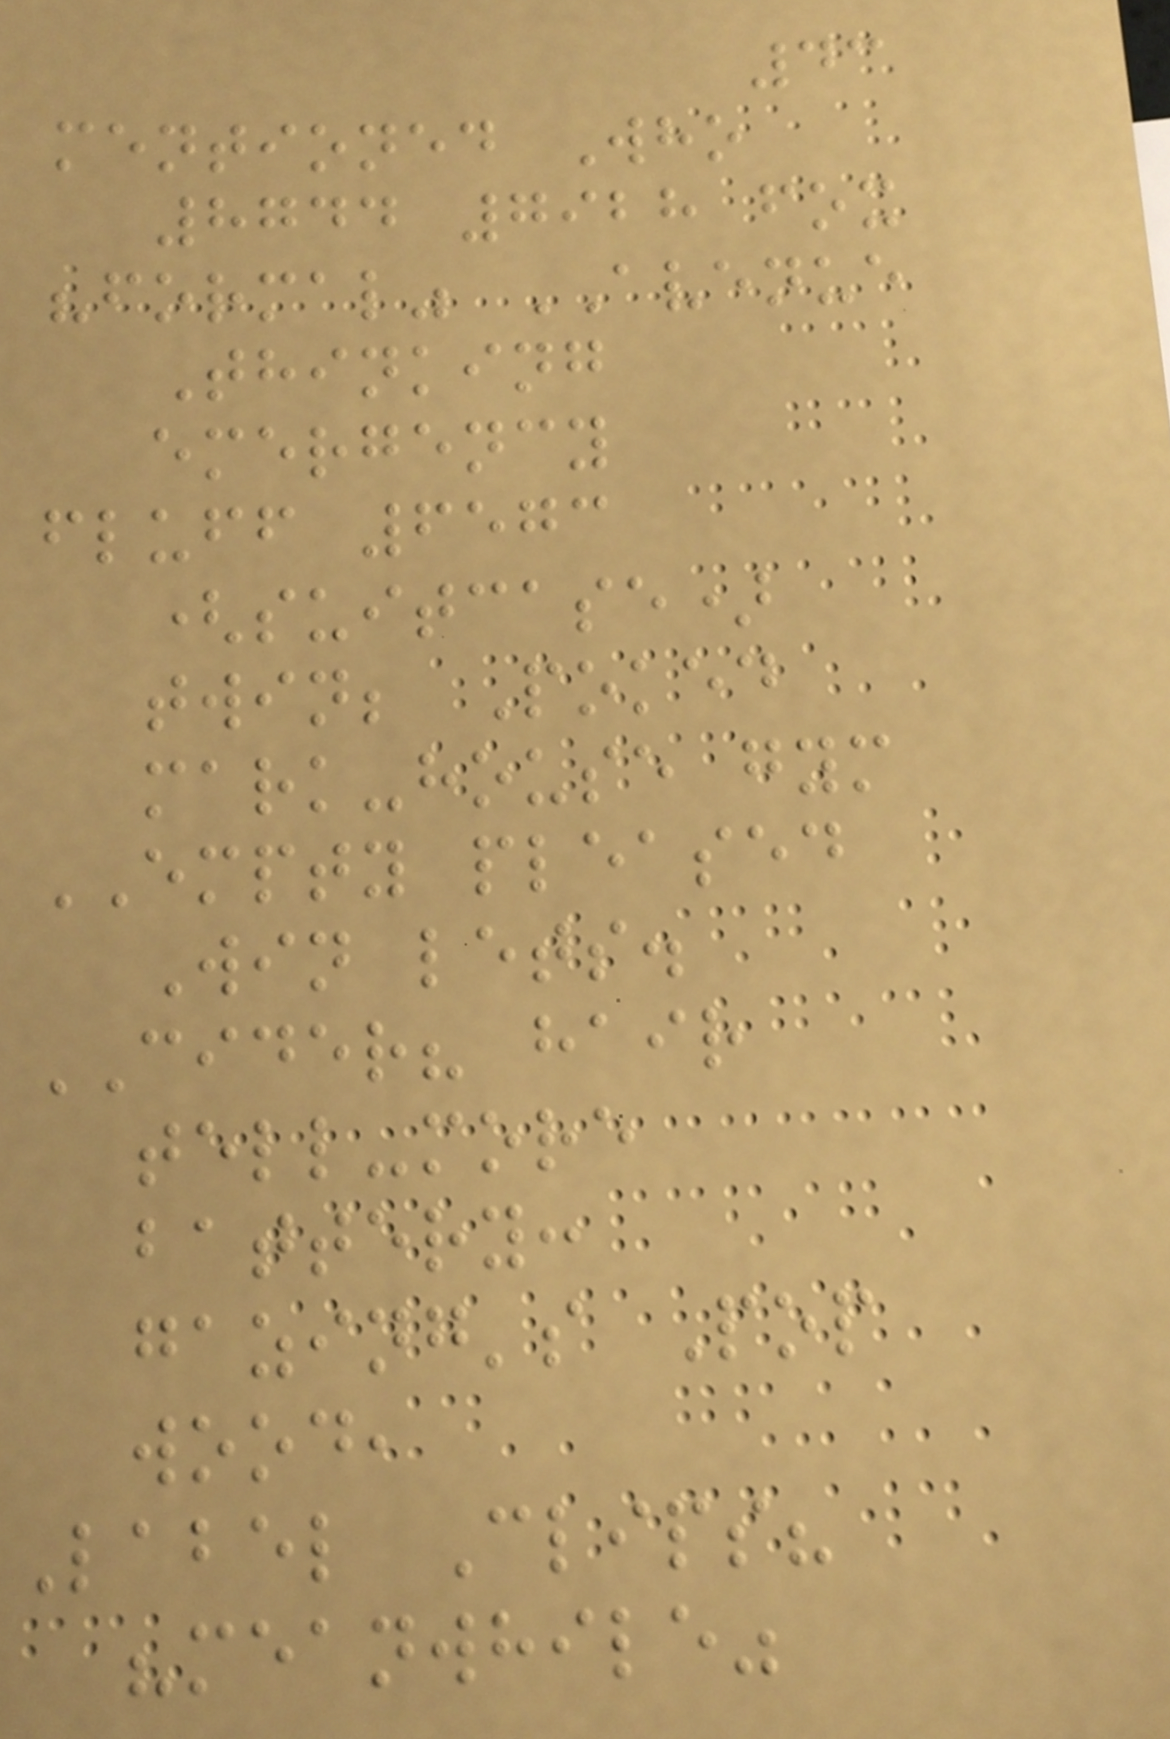43
mentioned Who
8744 7928 fox
"formal" AVENUE
Thinking
emergency
fluff 6573
(suitcase)
twin; Poked
mark-house gym
EMPTY pleased
Win lets.
CIDER? hair
tell-more
battery:
gazing's Pop
wood,
Label Clips?
"meanwhile"
